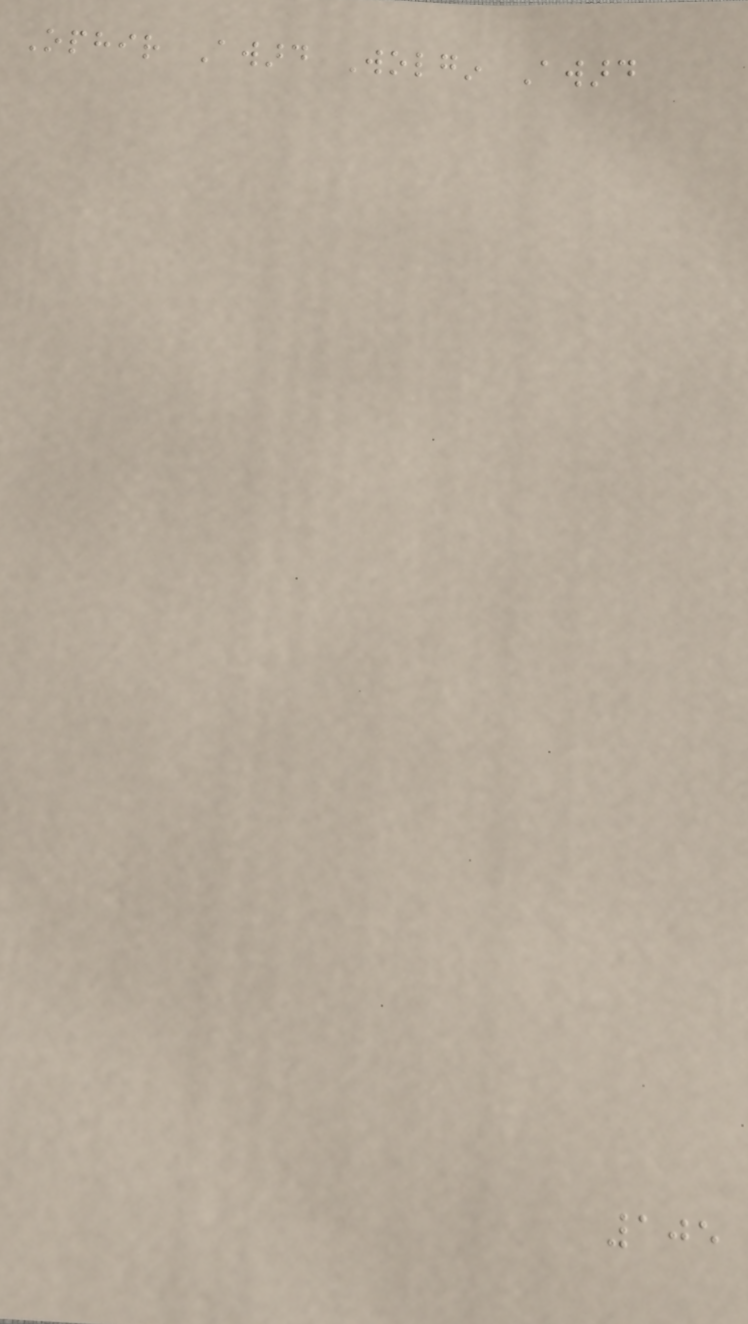Ophir Award Wolgin Award
105
